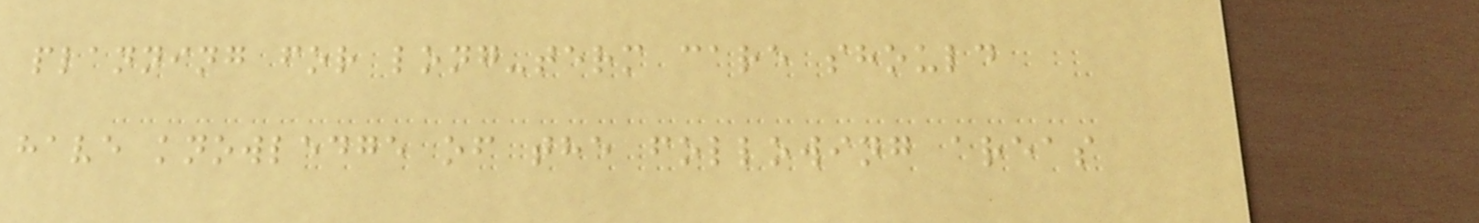planning for long-term care should
have knowledge of the following areas
